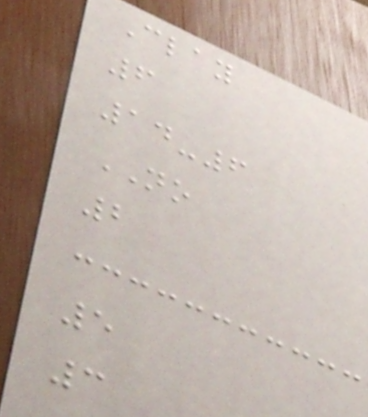Clay
6
14-6
NO
2
5
3
